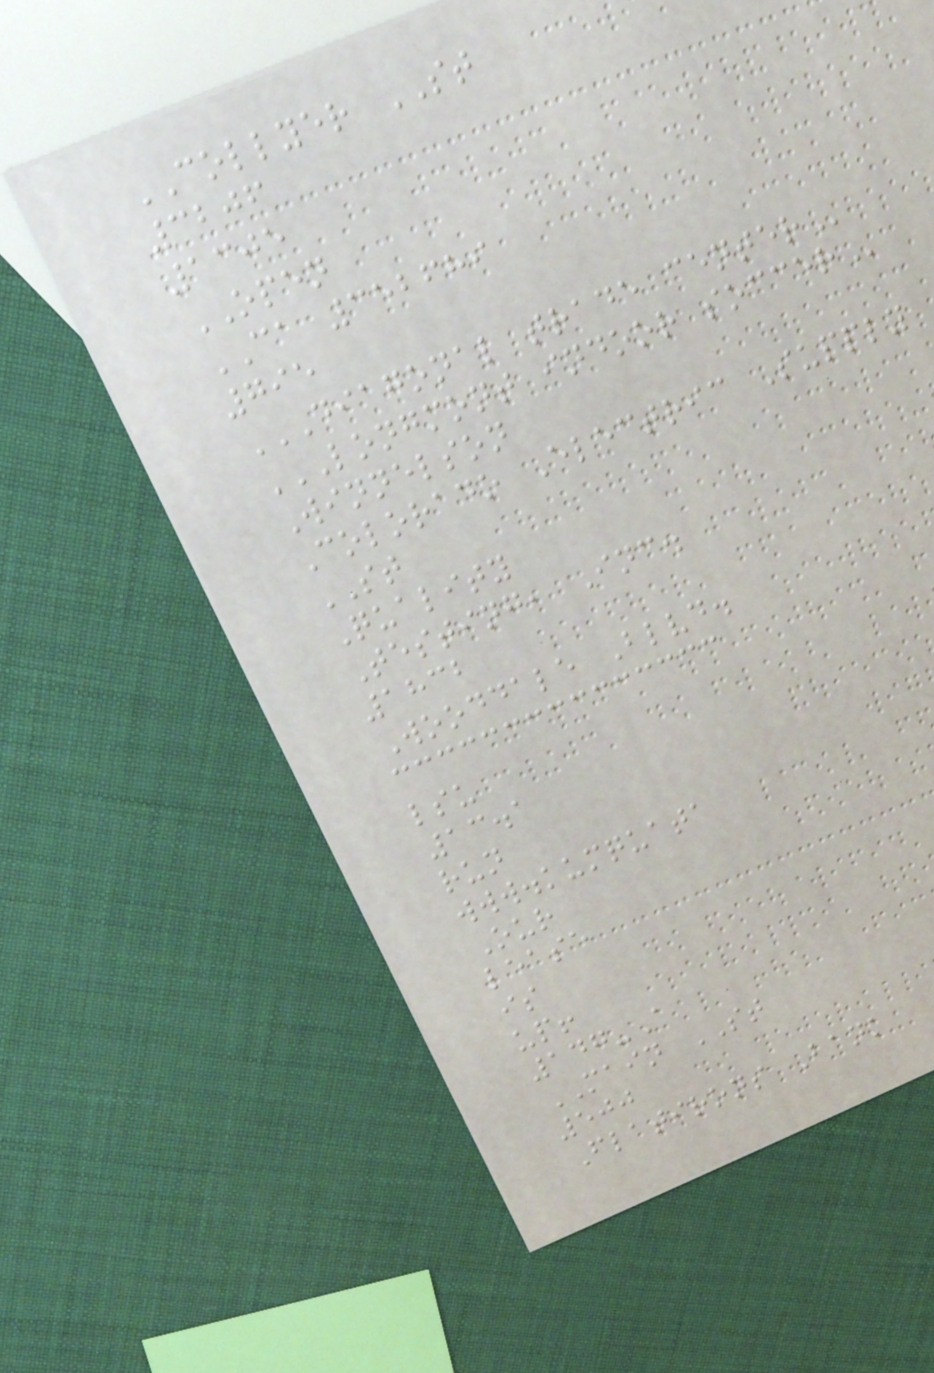COLLYER ST
3206
1305
OPEN
CA 352689
795
DIAGONAL TRADE CENTER
LONGMONT INDOOR SOCCER
Winnelson
Colorado Electric Supply
ST
Quality
Testing, Inc.
1832
Wooddale Blvd.
lsu
13.1
run
www.kumquata
Our
lease
is
up!
147-A
MAIN ST
500
Flatirons Bank
